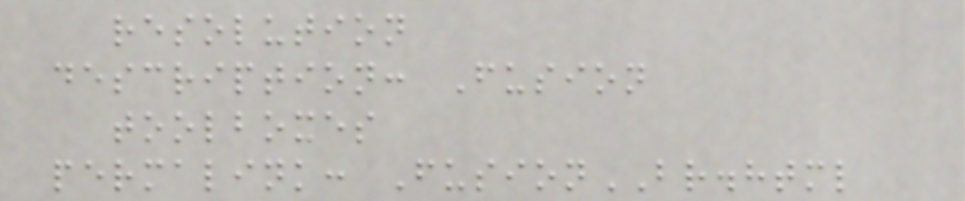resolution
description: Fusion
toolboxes
permalink: FusionBR.html
